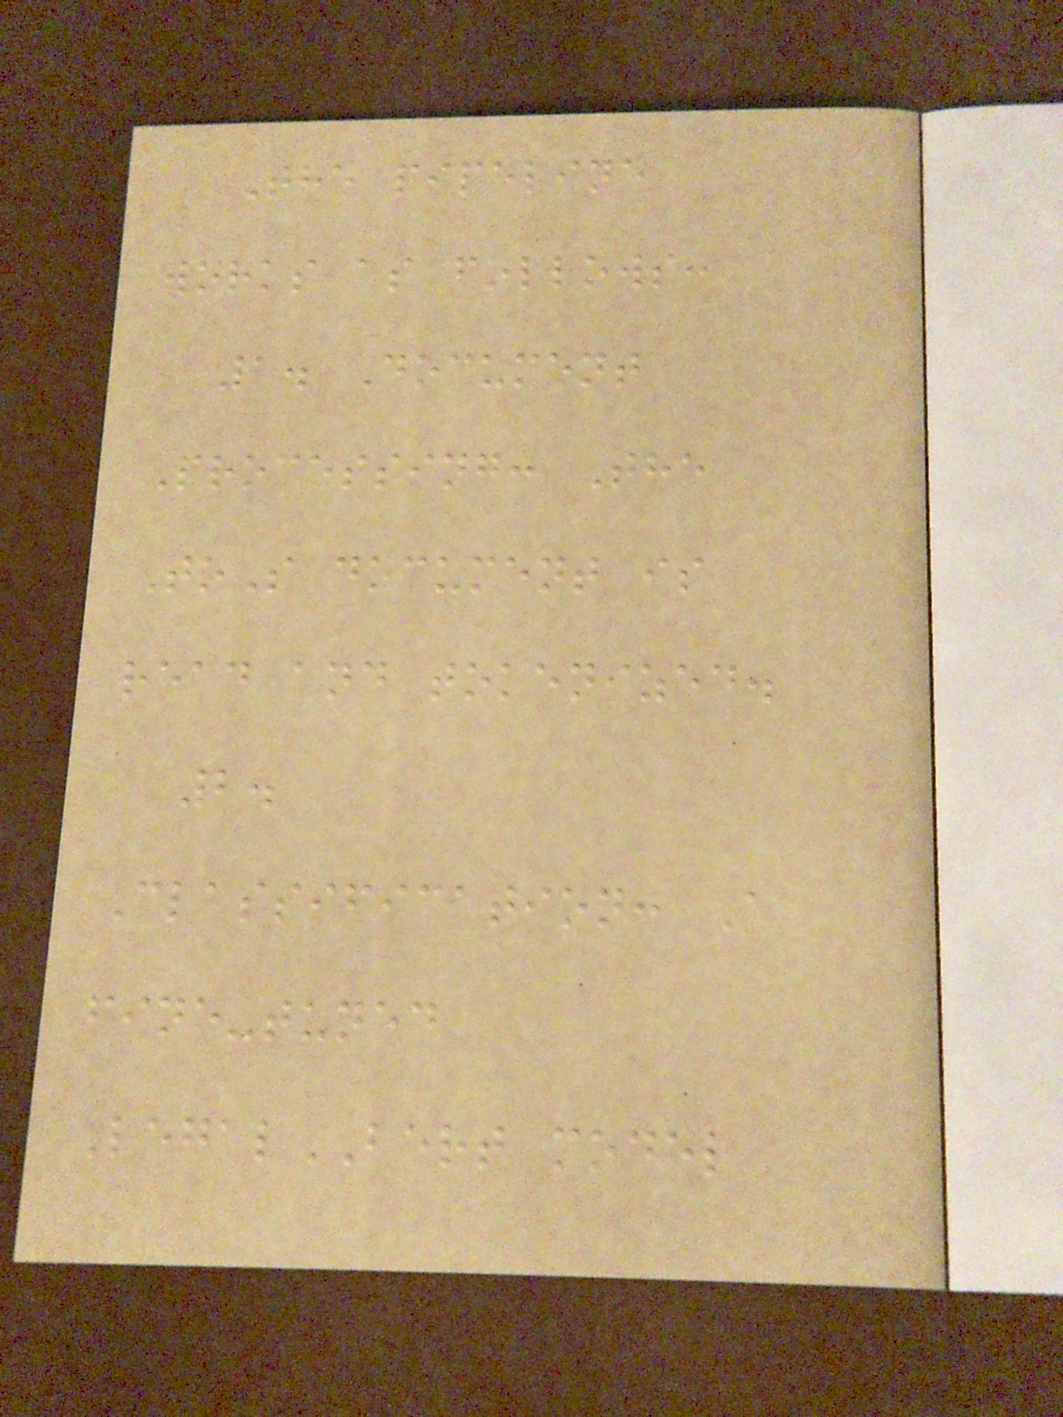The pipeline
works as follows:
1. Document
Processing: The
ToS document is
read and tokenized.
2.
Classification: A
fine-tuned
LegalBERT model
